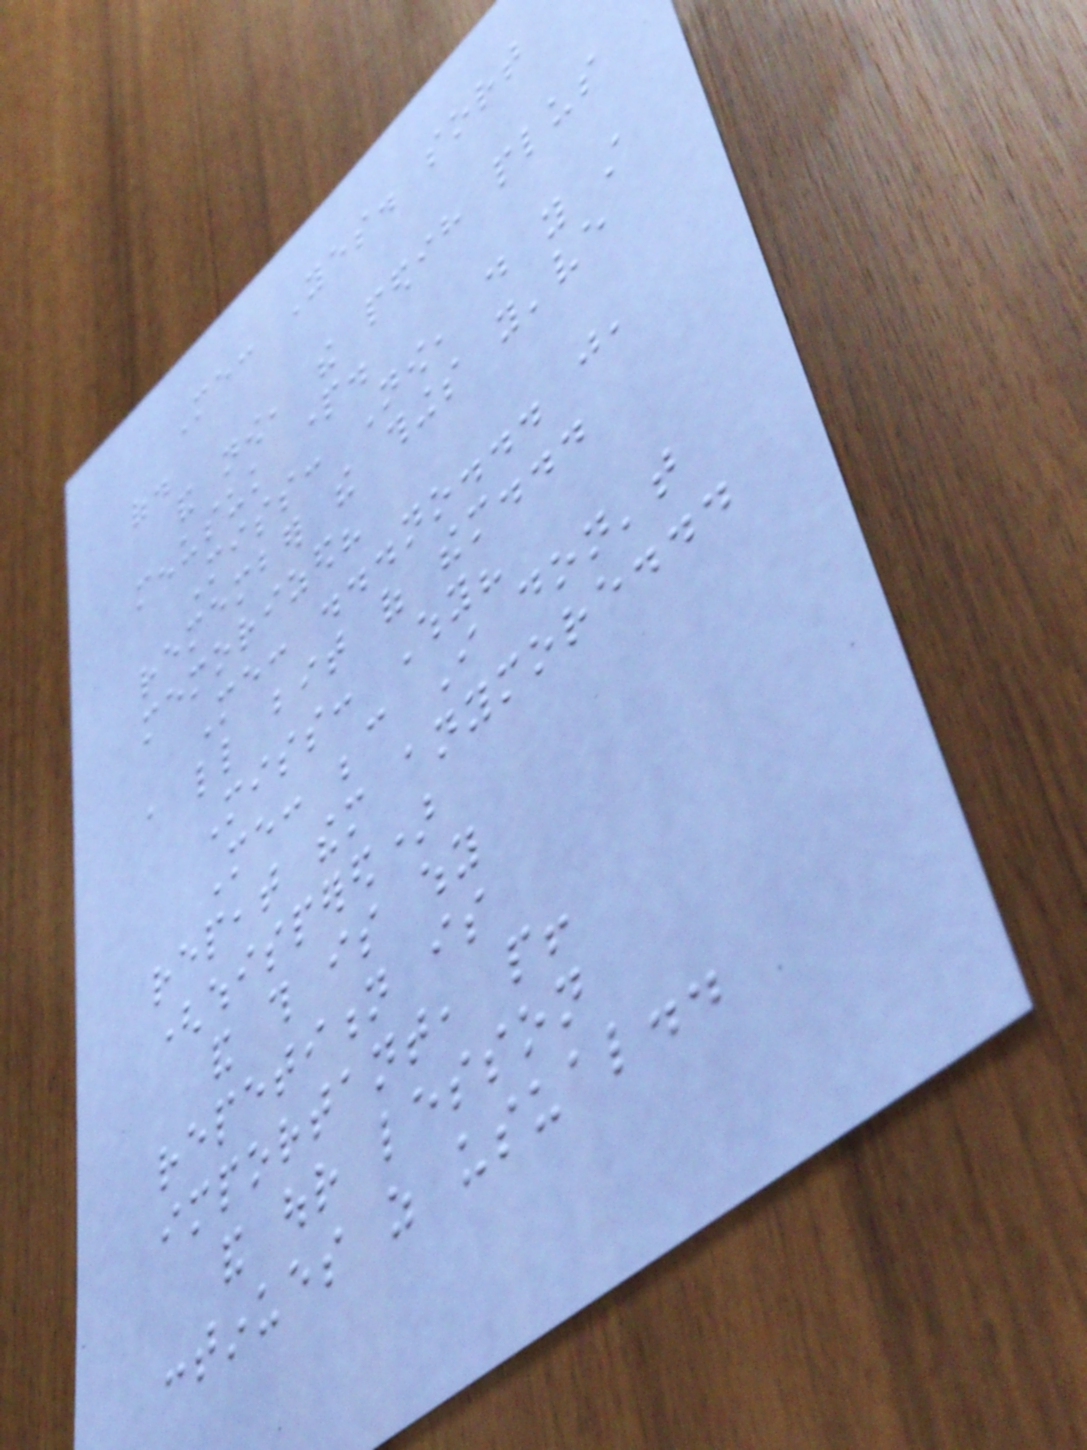Me: Yes. sort
of.
and now, the pedih plus
menusuk part.
Miss: Now, do you still
remember the things you've
memorized?
Me: ...no... just,
a little bit of them...
Miss: Why?
Me: because I don't
repeat them anymore...
(whispered)
and this is why
repetition is
important, people!
and our lesson
continues as usual..
